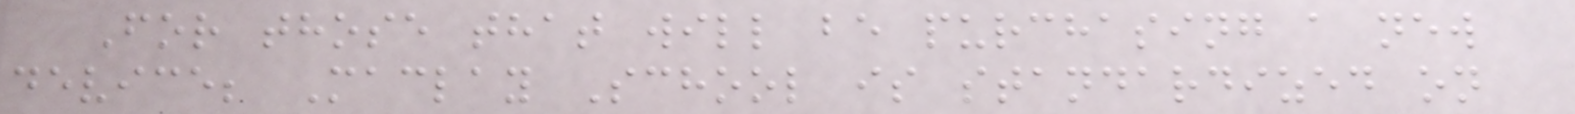For those that will be purchasing a new
device; Maclay School is standardized on
